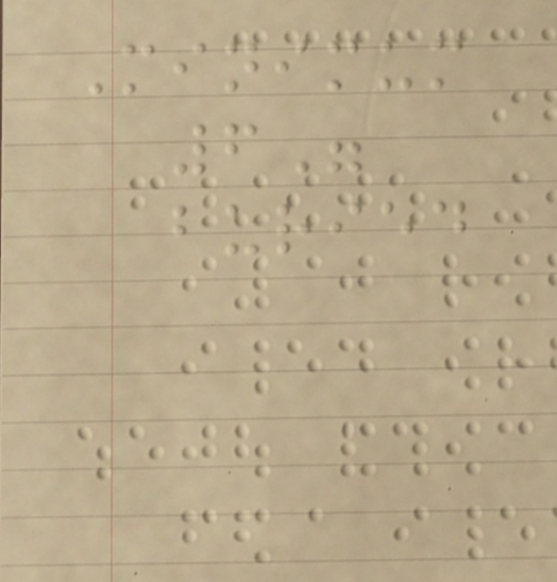Minimum
6"
buried
